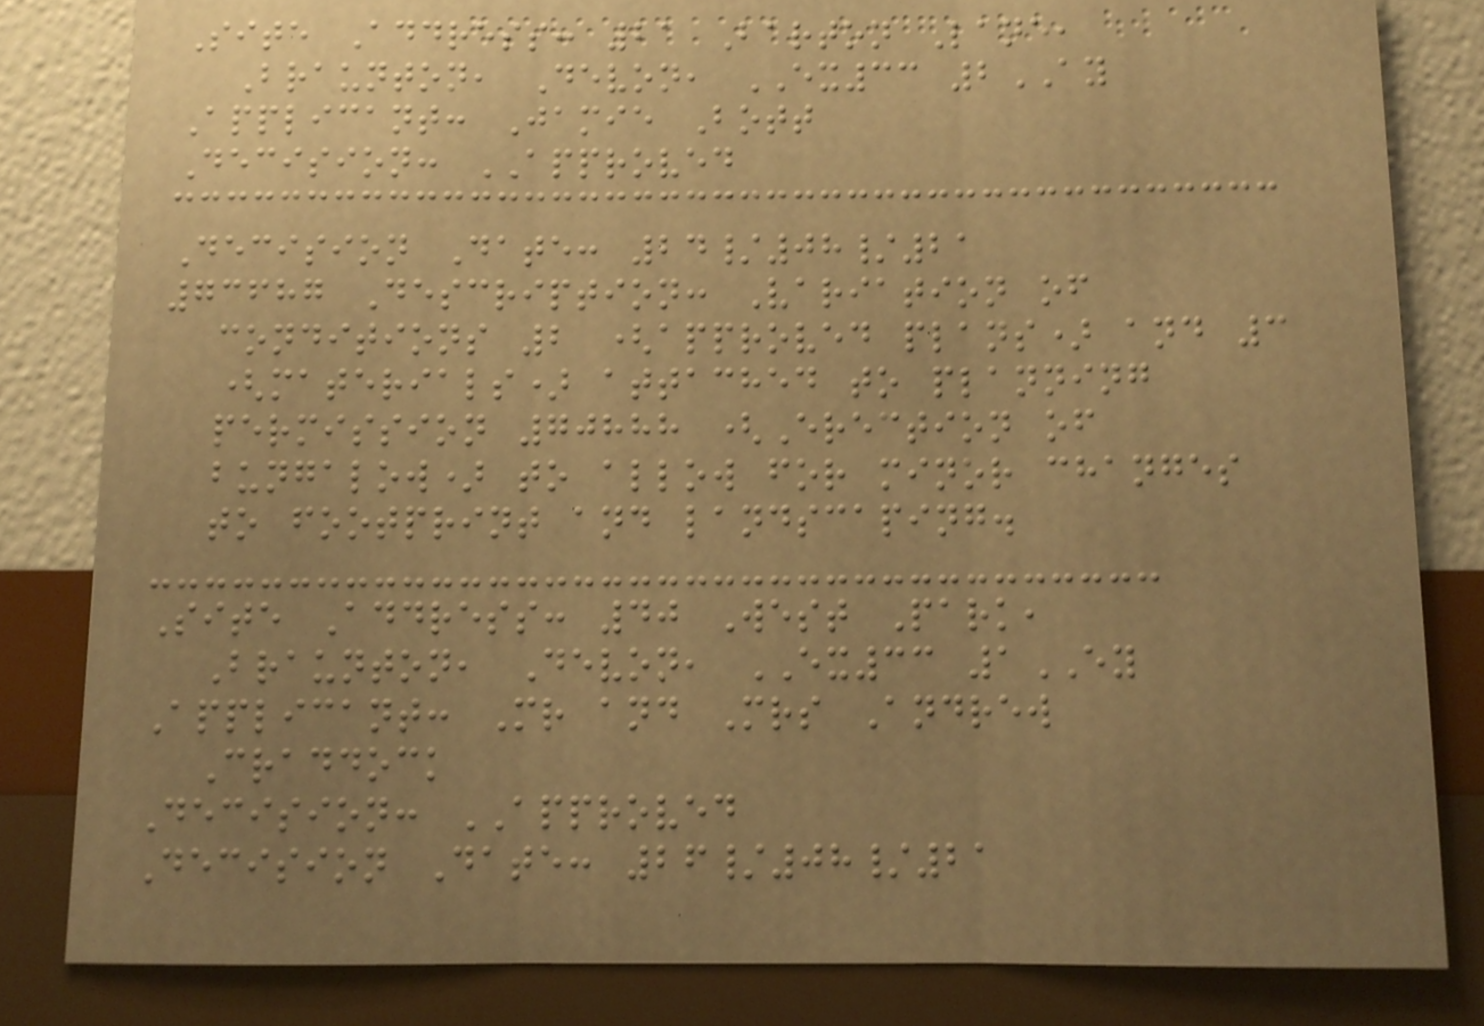Site Address: 21 Barton Lane,
Braunton, Devon, EX33 2AY
Applicant: Jamie Bott
Decision: APPROVED
Decision Date: 24/08/21
73687 Description: Variation of
conditions 2 (approved plans) and 3
(materials) attached to planning
permission 70888 (Erection of
bungalow) to allow for minor changes
to footprint and landscaping.
Site Address: 40 West Park,
Braunton, Devon, EX33 1EY
Applicant: Mr and Mrs Andrew
Craddock
Decision: APPROVED
Decision Date: 26/08/21
